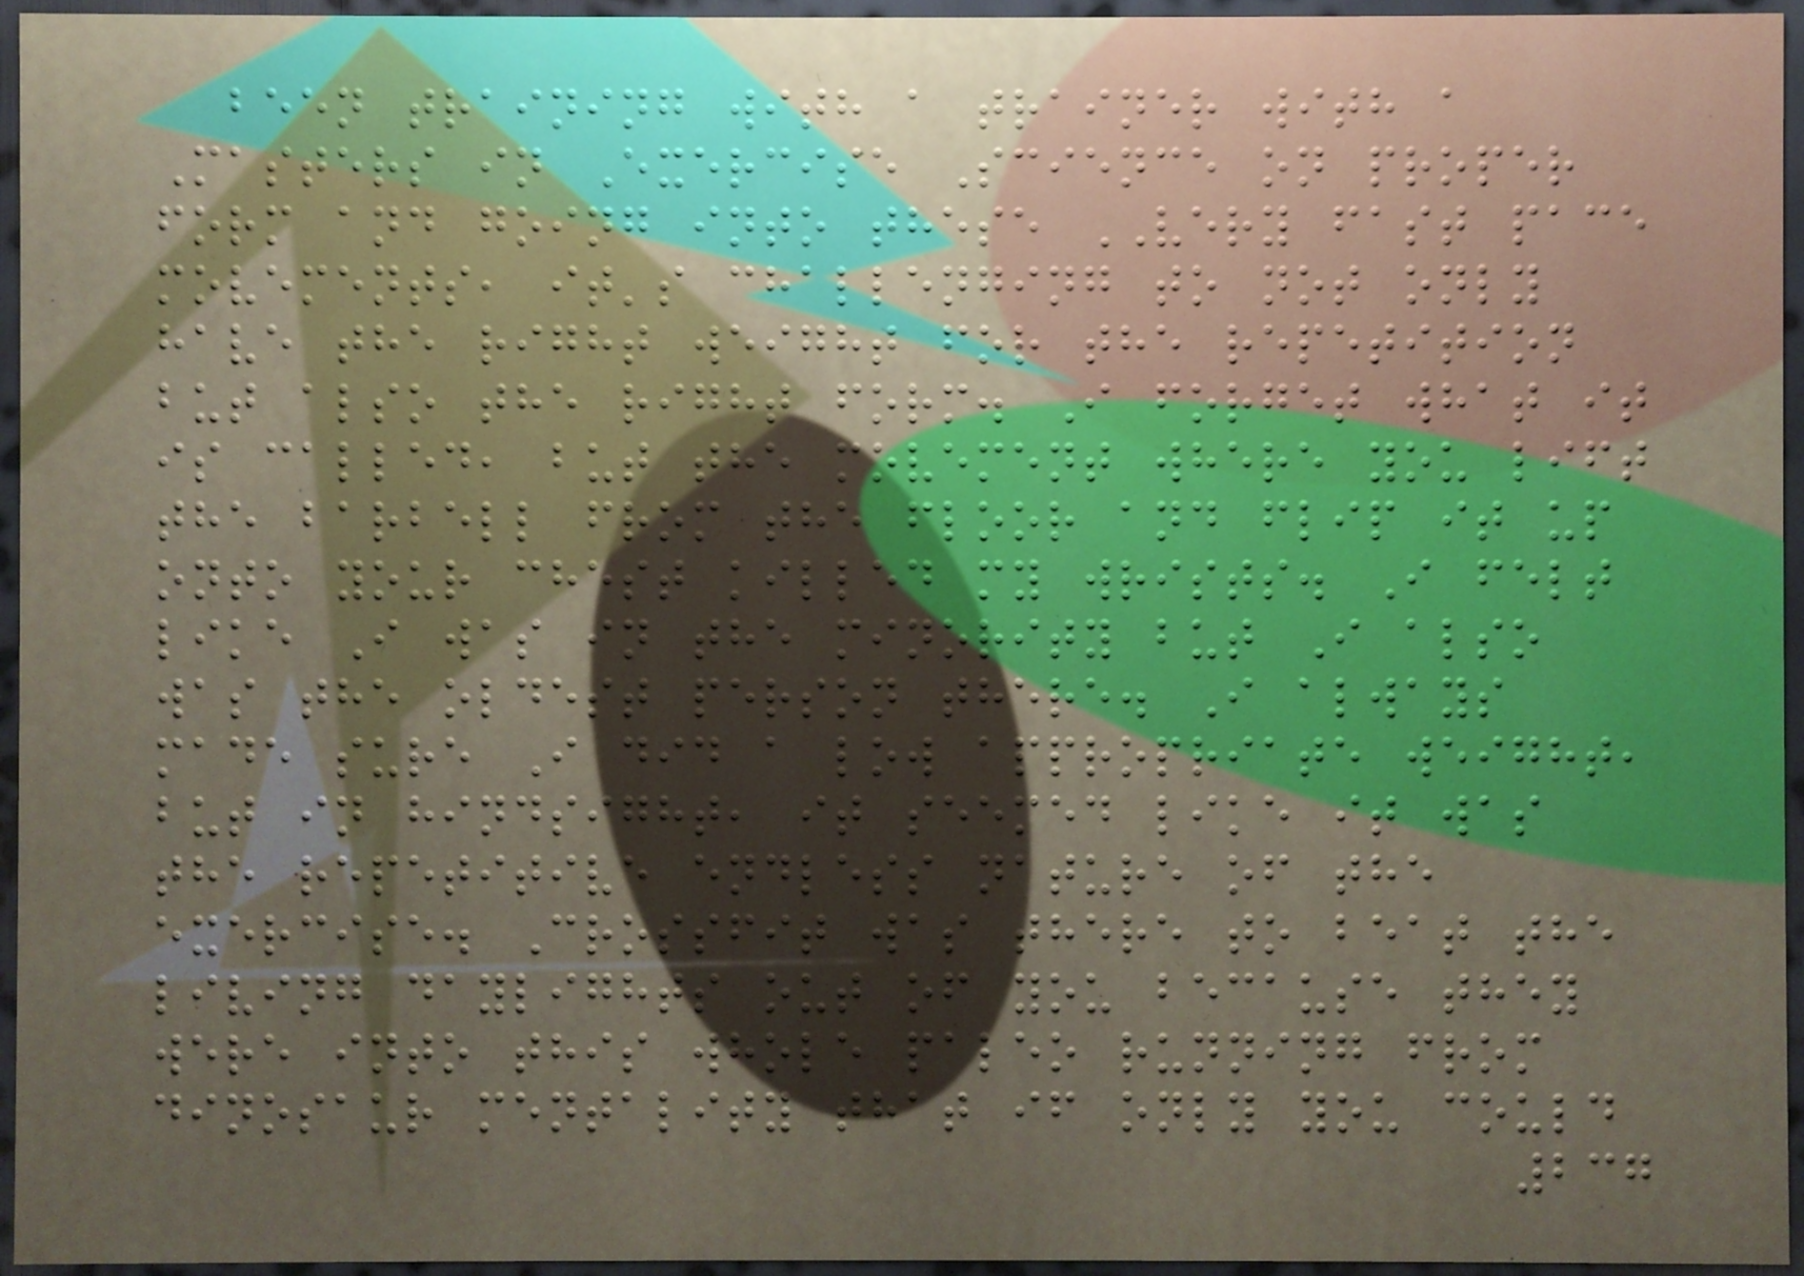been training with a trainer with a
Masters in Exercise Science on proper
form and going into these VERY fast pace
movements, it's challenging to not only
have the right weight for the repetition
but also the right form. I forget what it
is called, but the movement where you lift
the barbell from the floor and flip it up
onto your chest killed my wrists. I felt
like I was in the minority but I also
was the oldest person there. I always
made sure I did a low appropriate weight,
but in hindsight, it seemed like it was
the repetitive endless nature of the
exercise. Crossfit was there to beat the
living daylights out of you because they
were into this whole paleo running from
dinosaur mentality that if only you could
237
